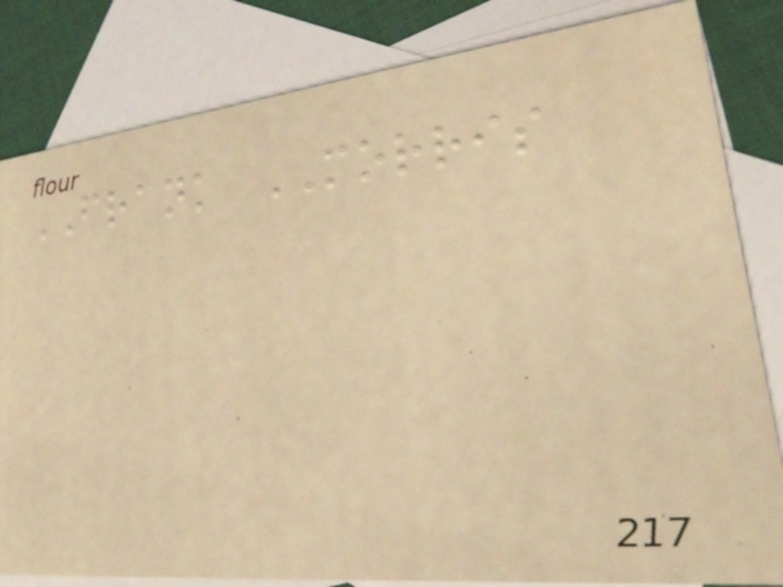FRANK MORRIS
